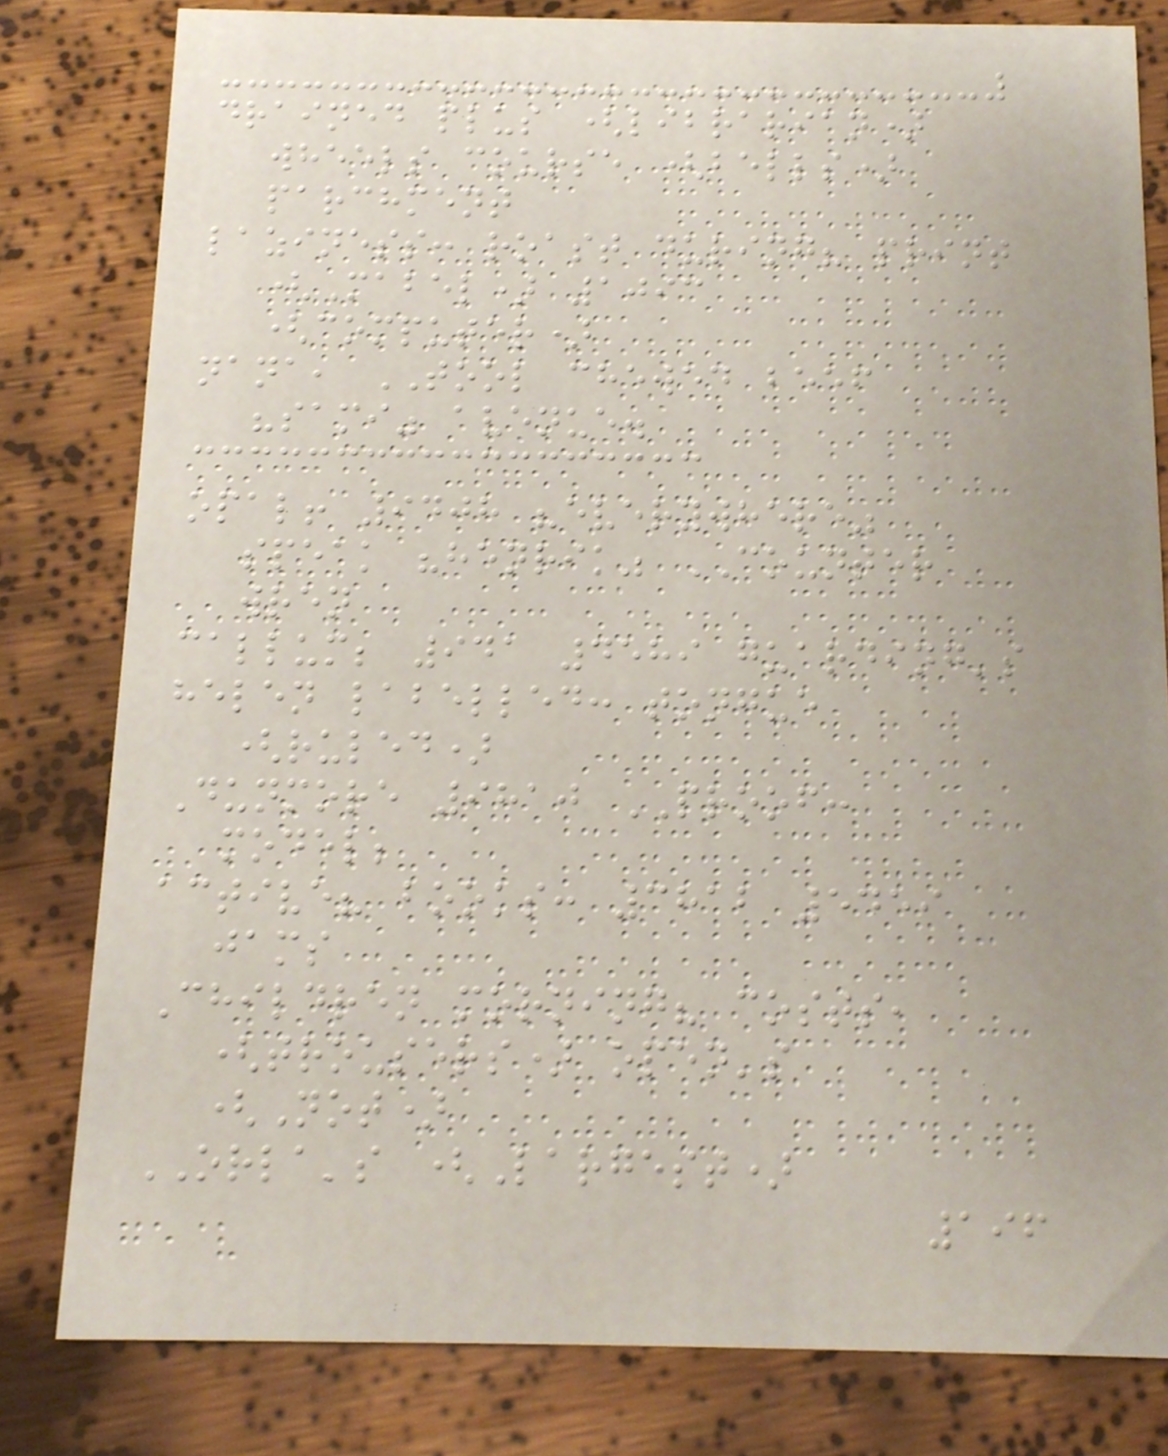drained plus (librarian)
wheels course (bells)
parchment
laziness: roast during? print
(Mabel) 1093
(computer)
nana, TOOL chewed beef
"sami" avenue.
opal! 9408 "everywhere"
speak "henrik" COUNTER
wren
callum; 941 4589 guarding's
helen labelled: tongue
(ruled)
Dunmore 9810 PROOF:
model;
active? books: 3812 5459
jams
Children morning? costs,
(trousers) open's
(Not)
ORLA's (Largest)
196
